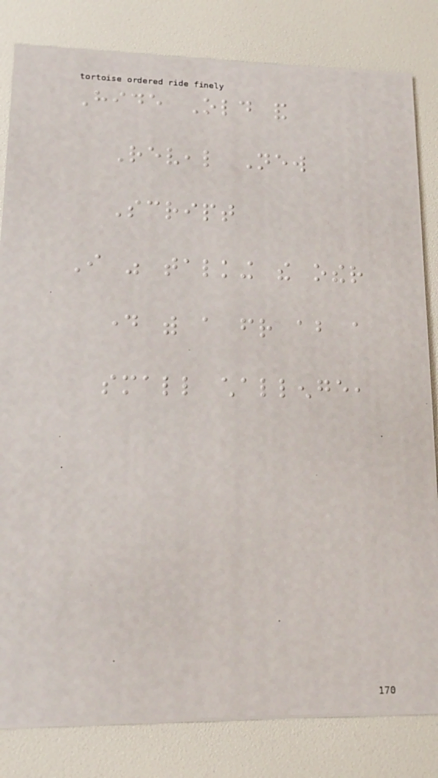Hide Old and
Reveal New
Script
I was talking the other
day with a friend about a
small challenge,
